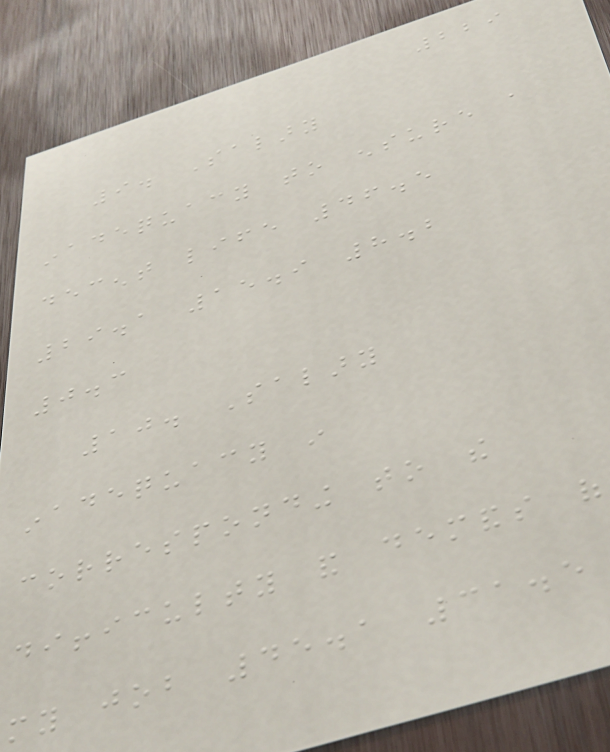229
9. Salary
inadequacy to ensure a
decent life 46.5
29.1 15.9 8.2
0.3
10. Salary
inadequacy in
corresponding to the
difficulty and demands of
my job 45.1 31.5
